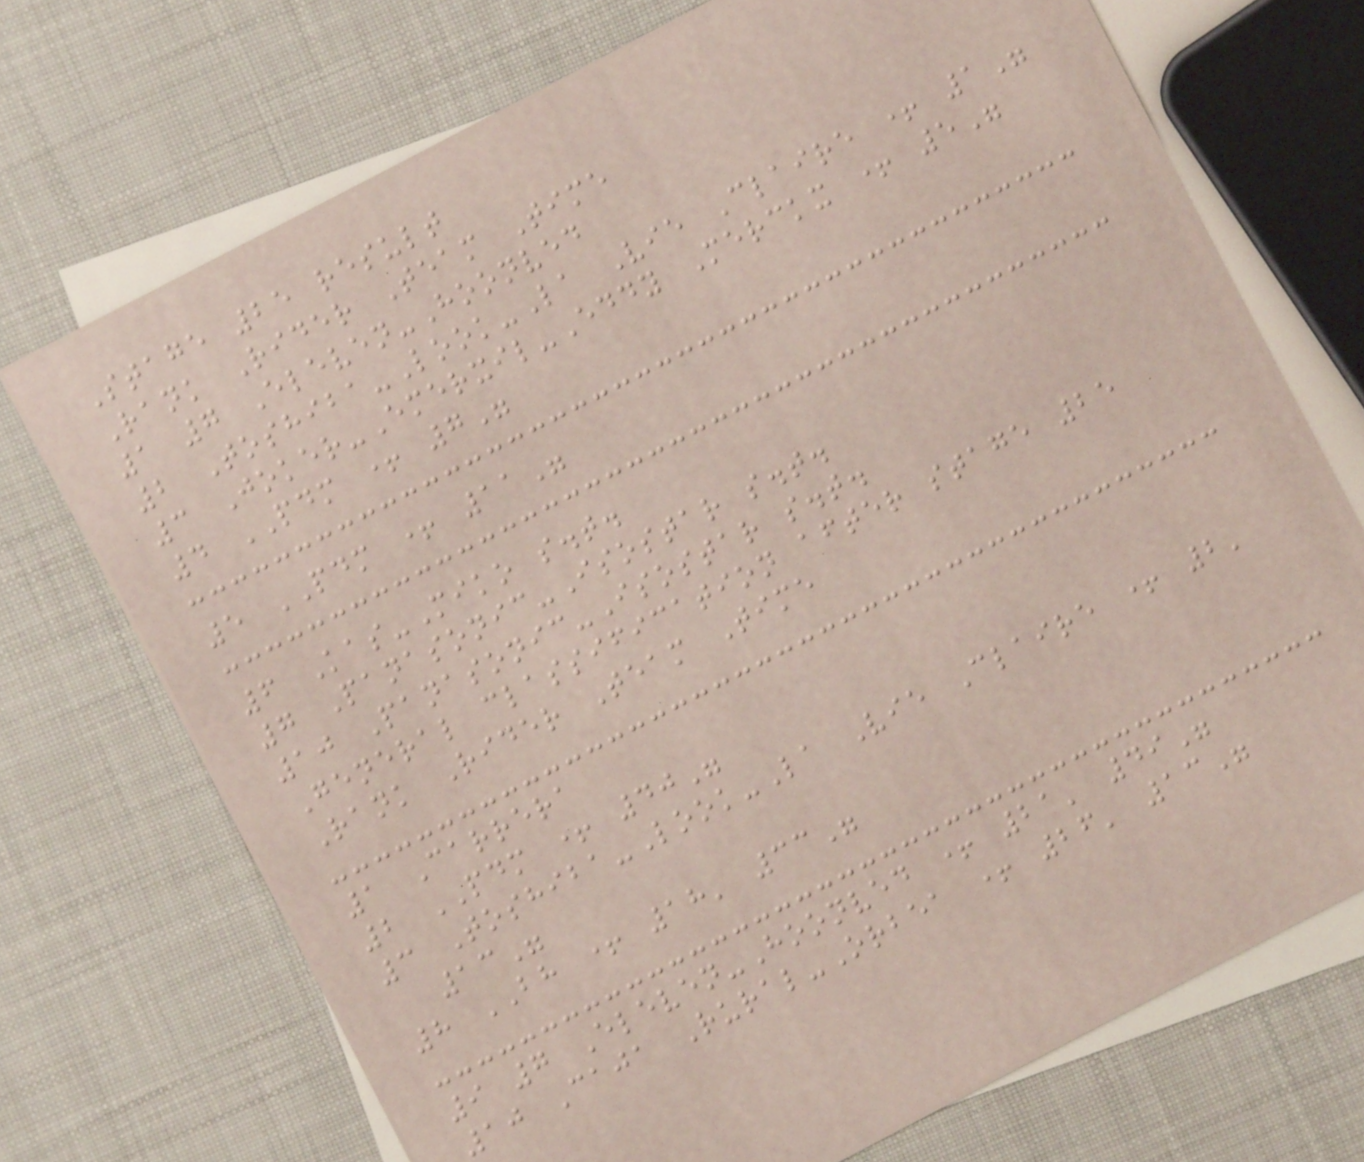Stage 25 result
Rank Rider Team Time
1 7 Eleven-Hoonved
2 Toshiba-Look-La Vie Claire + 1"
3 Joker-Emerxil-Eddy Merckx + 5"
4 PDM + 7"
5 PDM + 11"
6 Kas-Miko s.t.
7 Panasonic-Isostar s.t.
10 Panasonic-Isostar s.t.
General classification after stage 25
Rank Rider Team Time
1 Carrera
2 PDM + 40"
3 Toshiba-Look-La Vie Claire + 2'
13"
8 BH + 18' 33"
9 7 Eleven-Hoonved + 21' 49"
10 Caja Rural-Orbea + 26' 13"
